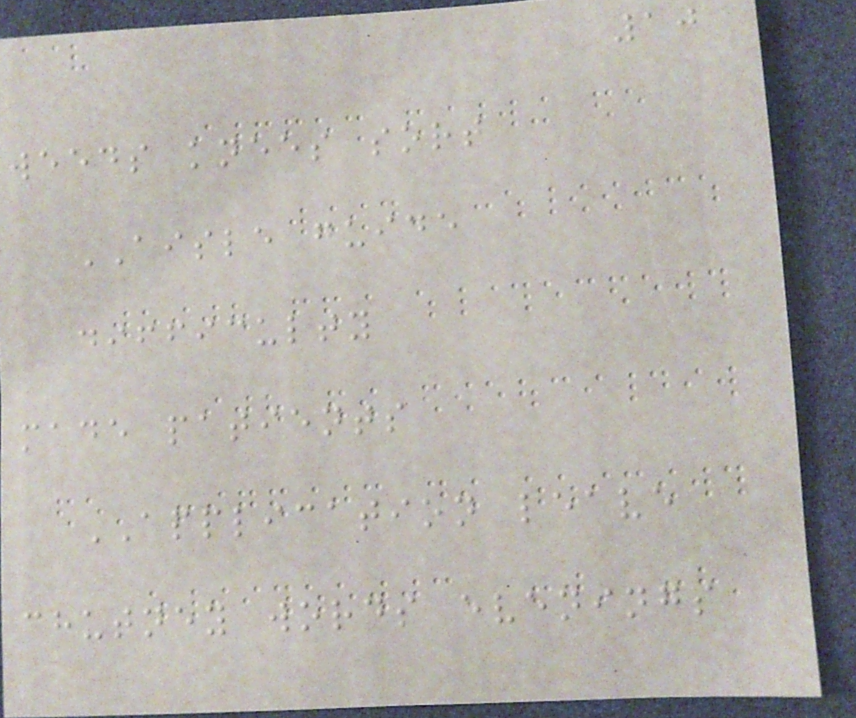10
weeds knees sort
AISLE guide
difficulty
made patients
APPLICATION leave
chutney words evenings
